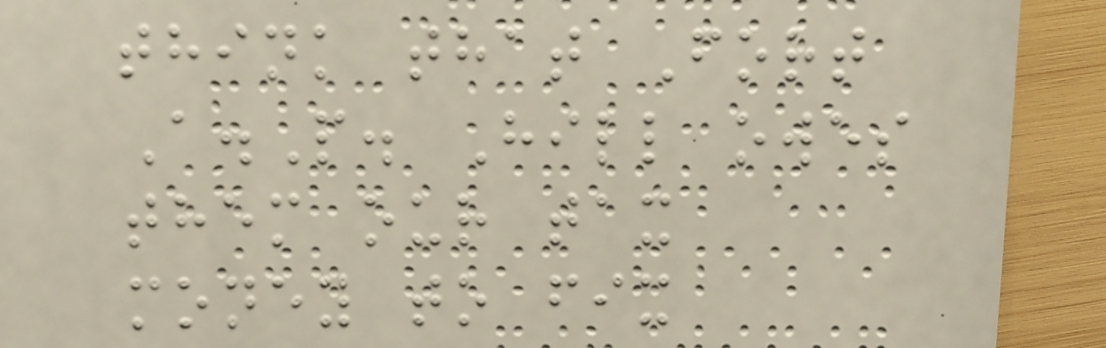think that Fort
A.P. Hill owes
them our tax
money to fix
